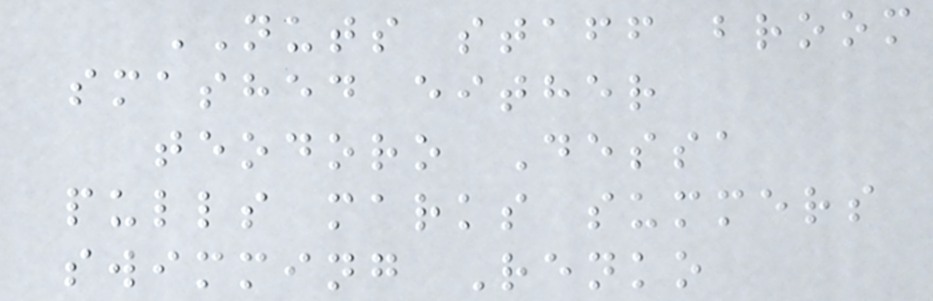NUTS staff broom
smashed either
teodoro Dessa
pulls marks summers
swimming Renko
